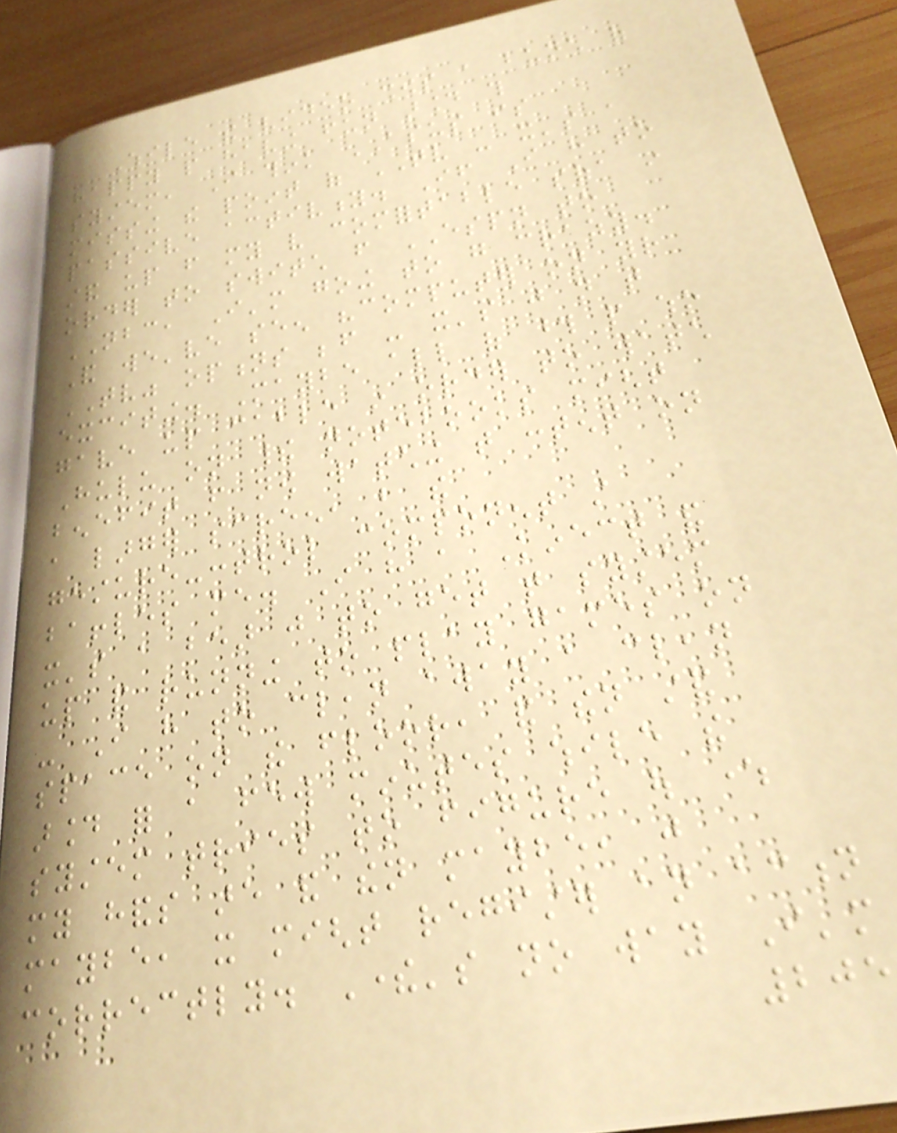While the video shows a bunch of
happy people having fun around this
system, I think ASUS is
missing the point of TV - it's a
passive activity. If I have to
stand up from my very comfortable sofa in
order to switch from ESPN to
NBC, I'm going to go crazy.
And we've seen "computer on your
TV" options before - it's just not that
exciting. Maybe all of those people who
gave up cable in order to watch
Hulu on their notebooks might
benefit from now watching that content on
a larger screen, but the
gesture-control component still
baffles me. I have a Kinect and
it's a bear just to get that system
up and running to play games on
- I have to clean away a clean
space on the floor, and then stand
around for a few minutes while the
system tries to figure out where
my hands are and then maybe, just
maybe, it might register an action
correctly. There's no way I'm
205
